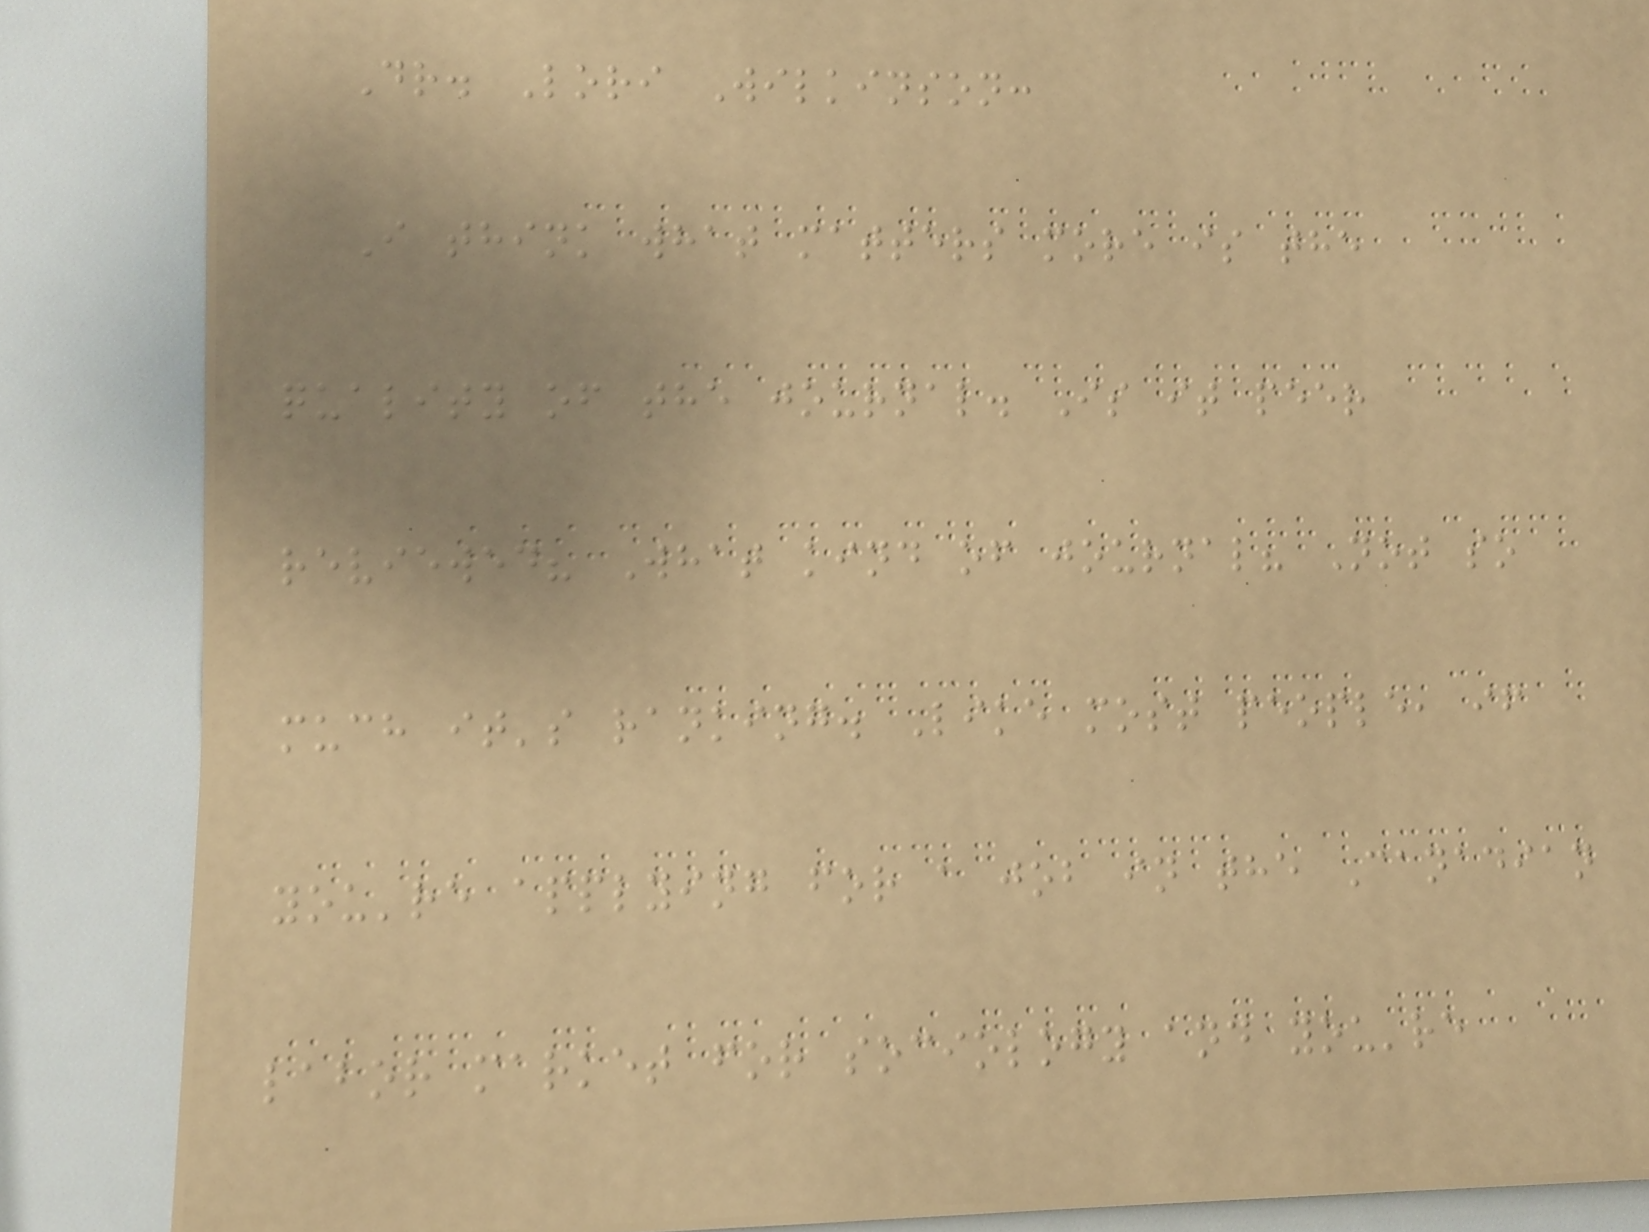Dr. Lori Wilkinson:
I think what matters more is the
quality of the journal. Is it peer
reviewed? What kind of journal? Not so
much it's ranking. Like most people, if
you're applying for a job in the Canadian
labor market for sociology and you're
